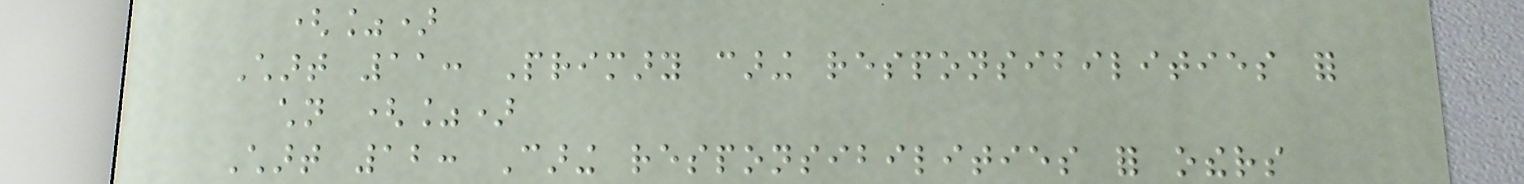(%)
Chart 11: Primary caring responsibilities for
children (%)
Chart 12: Caring responsibilities for others
